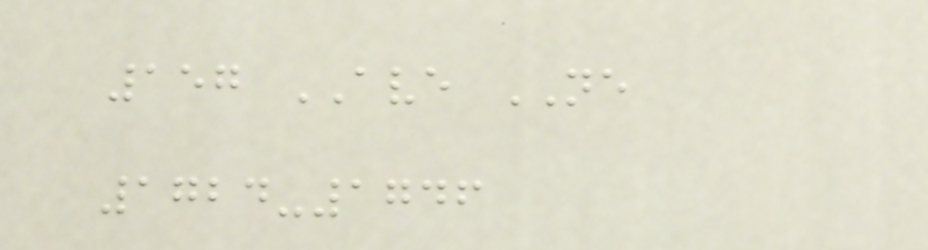157 AVE NE
1724-1746
